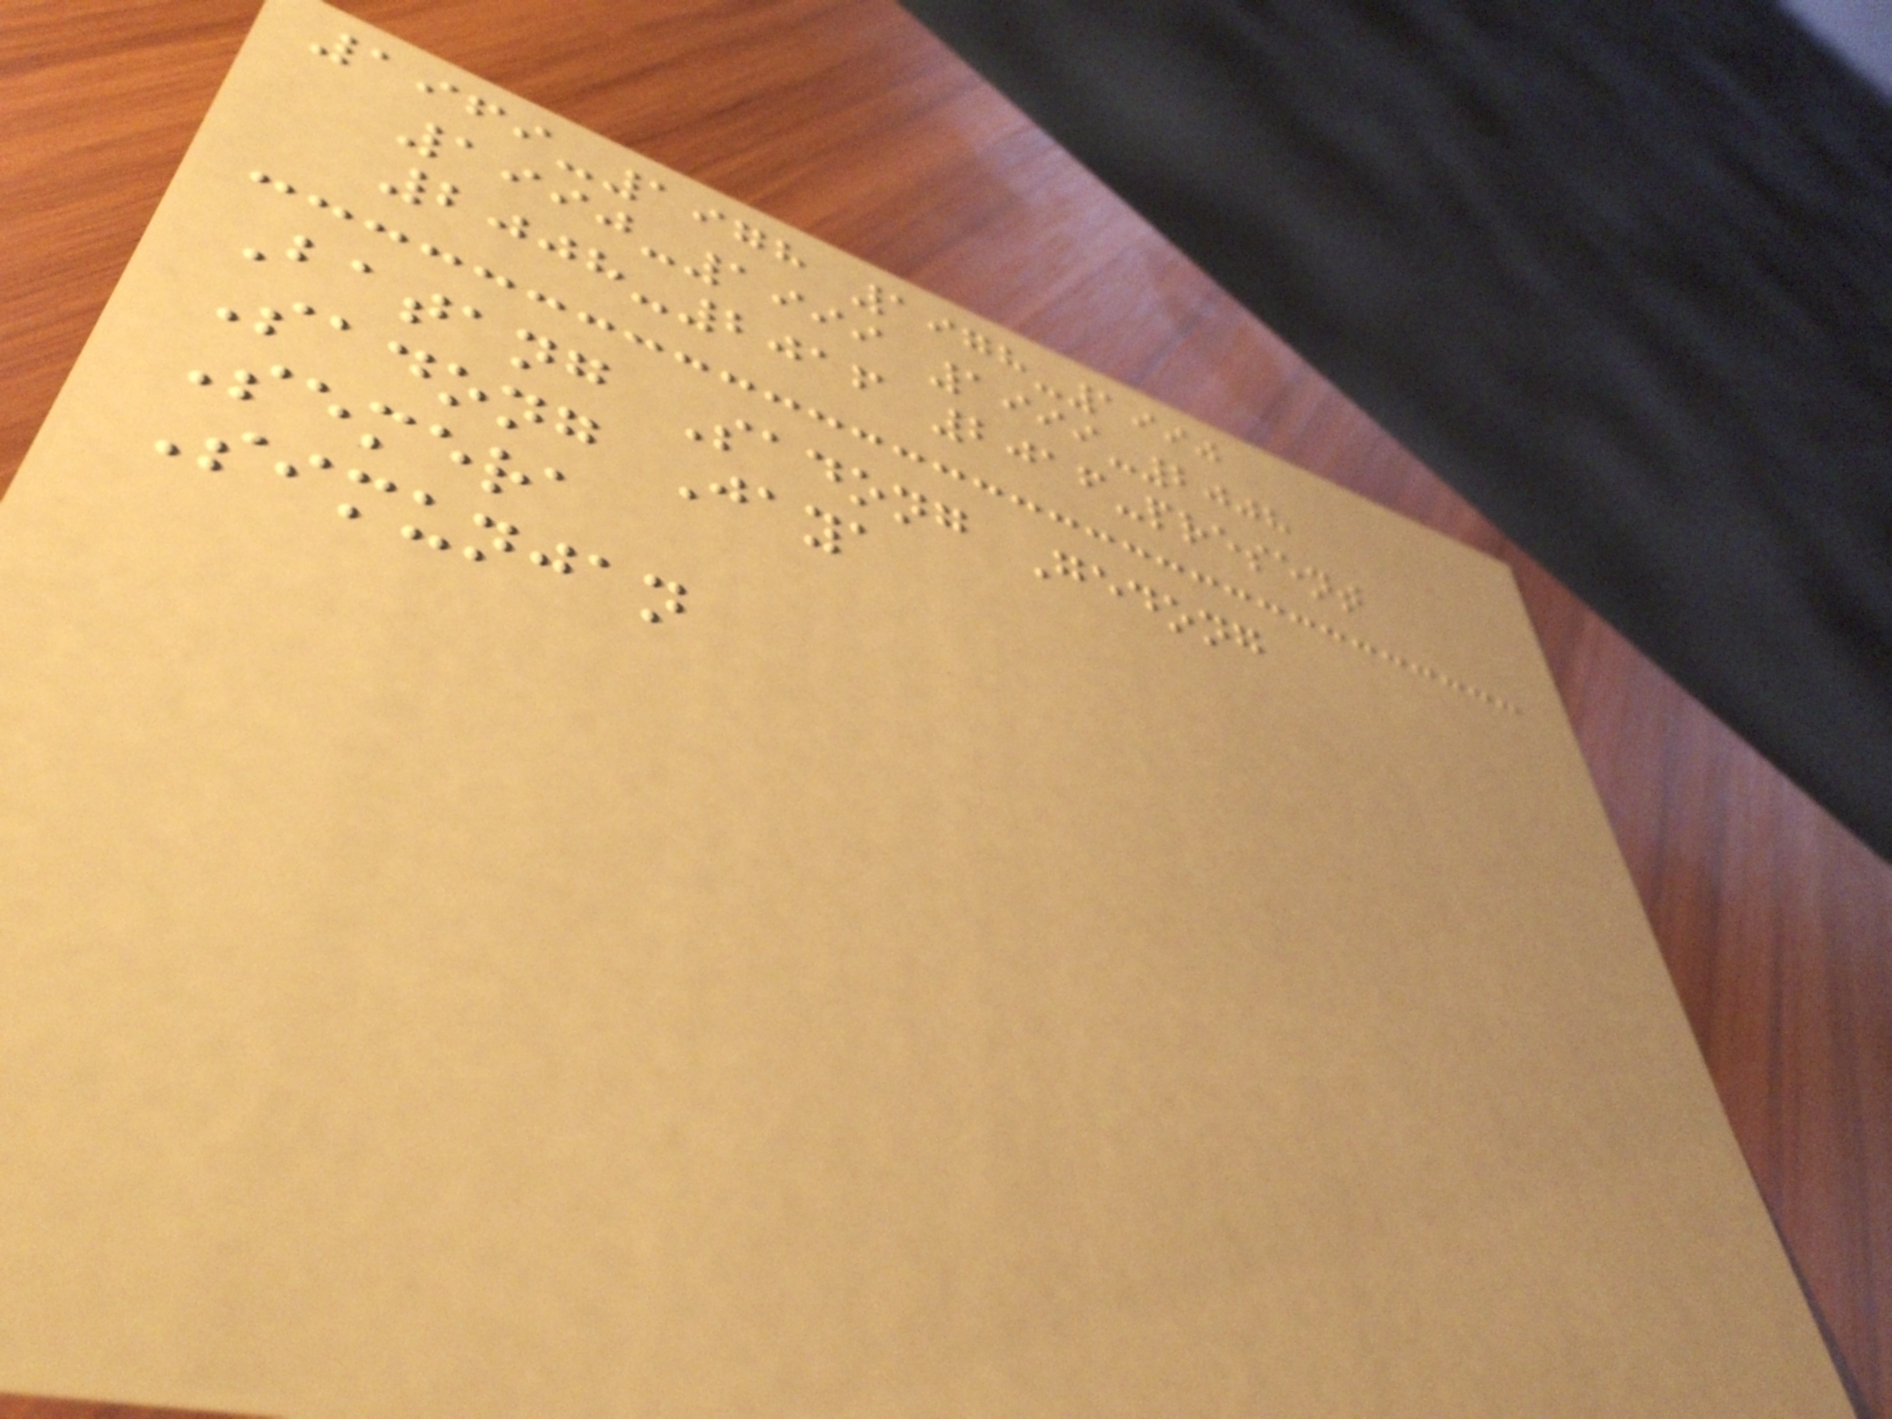1969-1978 1978-1990
1990-1999 1999-2008
2008-2016 2016-present
Batang Sadong Gedong
Sadong Jaya
Semera
Simunjan
